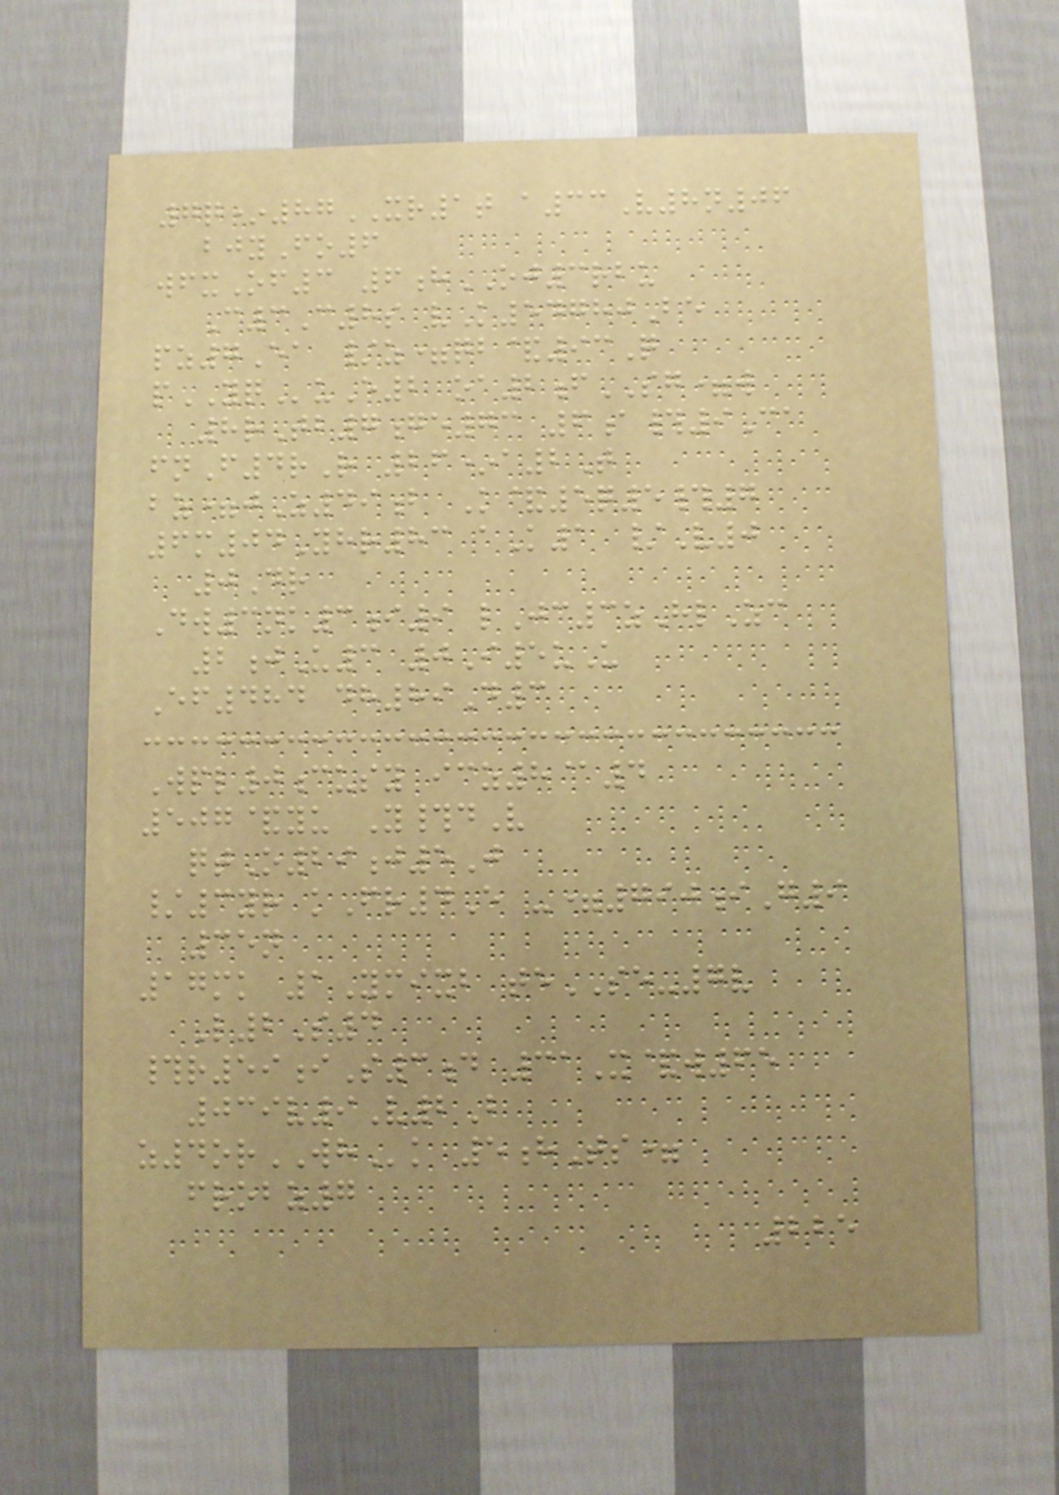7q*87XR1t a33V8n06
bjyFo6
wfxOf3 6hOJ3rbu
C3C8s vK54780Be
pz7Ea /z=qb&93Q
pYQuE2 oa2fSG=w
8rTb7ge73 6a#9Ca
fnF4rR 26*a2T
bz=jZ49b K&5q5#7
6m04Yhr83 aK1 /V0
0Dr
Dw3nk3i9 lJc3zHlZc
2jU3 0I5uU
Ef484 dh89D3
Wpl0cusy icz8@4
507&yu Y#dV
qtO29j5J
/3yr kFr4E -=790iG9
35n
17mk 1Ymixb teSE-7v
L2S4
#r59iS3d 31X&w65
039v9V2B
z4orWHk 5hTs=
frobz7
225
